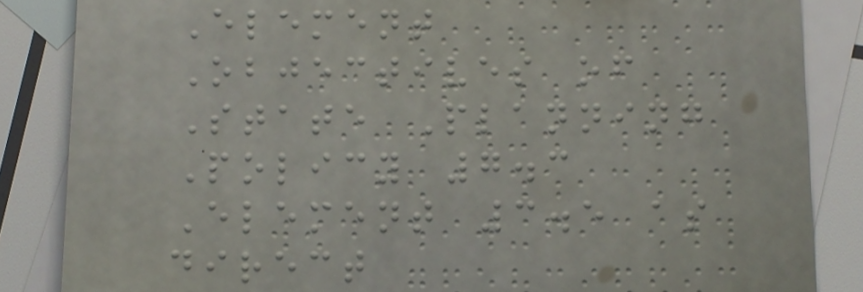Element
Objectives of
State Planning
Policy 7.3
Element 3.5 as
direct
